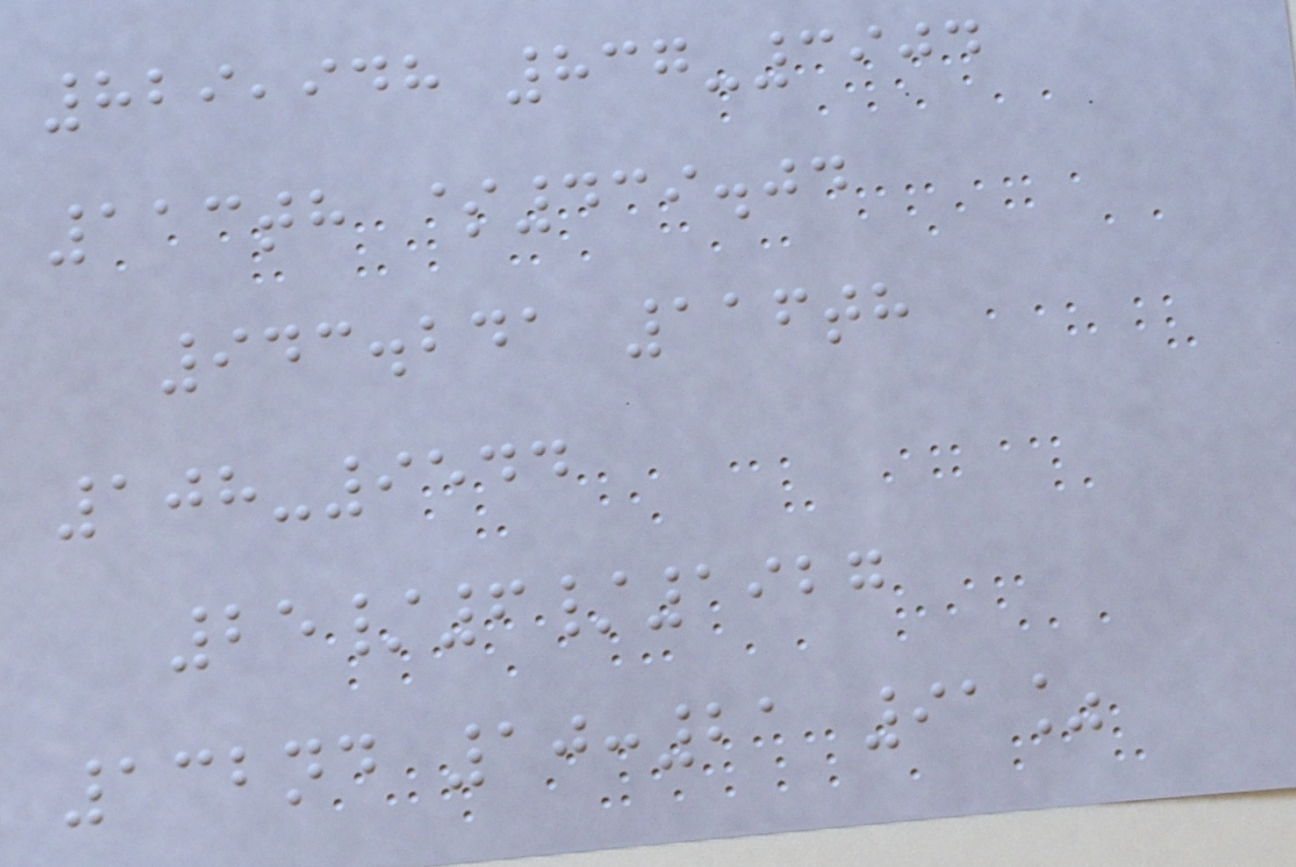829,948 837-3904
113th $439.04
943.241 116th
108-9544
25/6/1927
132nd 10:21 91%
